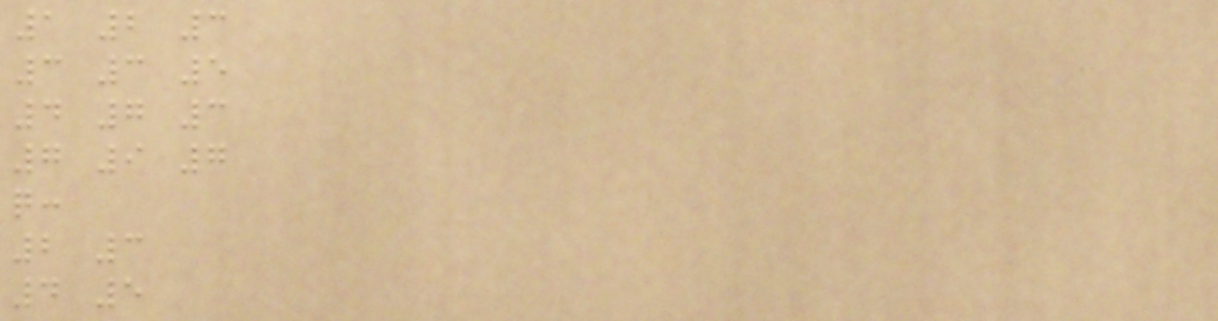1 2 3
3 3 5
4 7 3
7 9 7
q:
2 3
4 5
